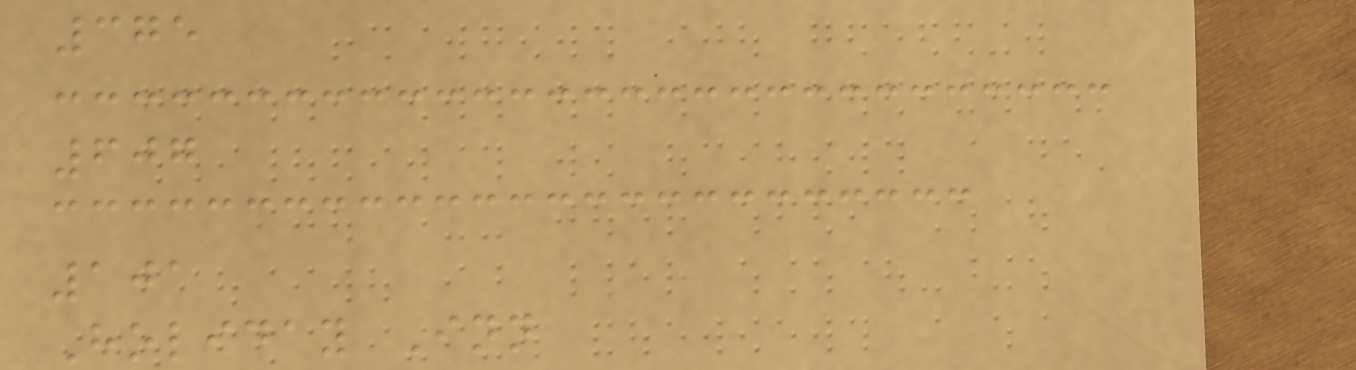375
607
101
Holiday Inn
